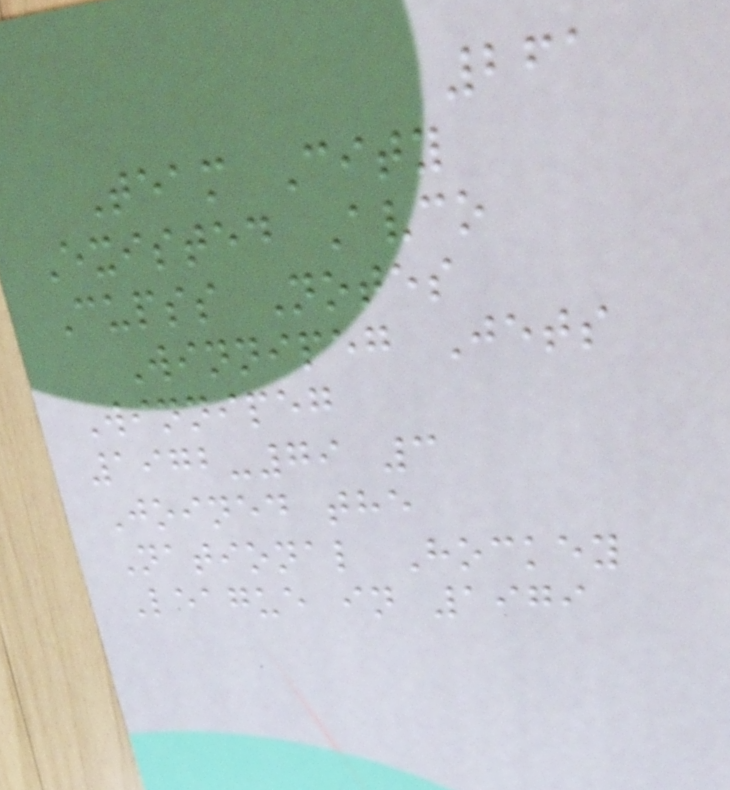261
Team City
Existed Avco
Cupss Notes
Winnipeg Jets
Winnipeg
1972-79 3
Joined the
National Hockey
League in 1979
